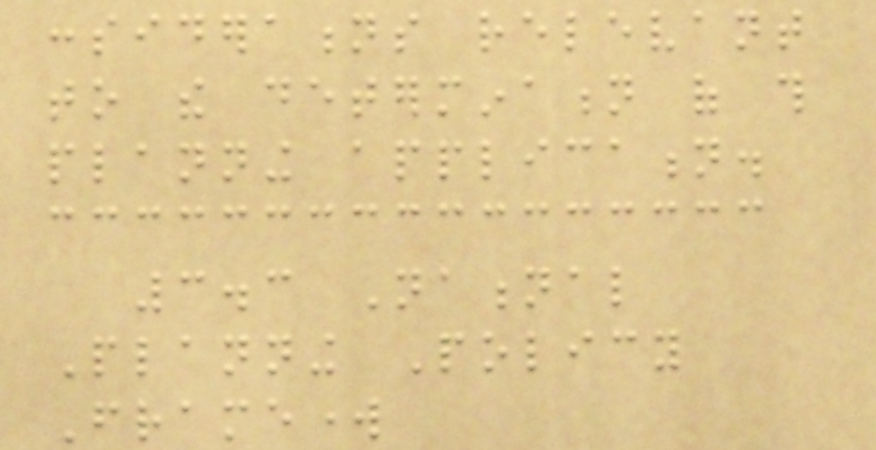considerations relevant
to the determination of this
planning application.
3.3 National
Planning Policy
Framework
